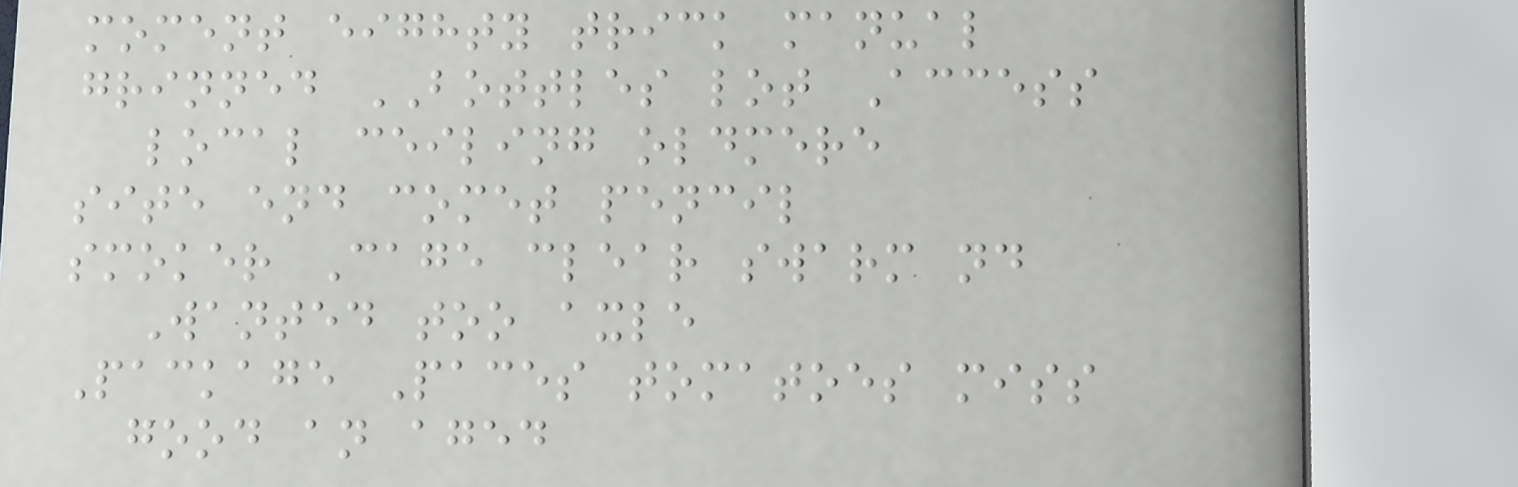moment eighty trick manual
grinned BOTTLES lot Access
local ceiling oldmere
site end comet pencil
smoker Cage clear swarm nd
Wanted too axle
Package Paces tomatoes miss
good an aged
